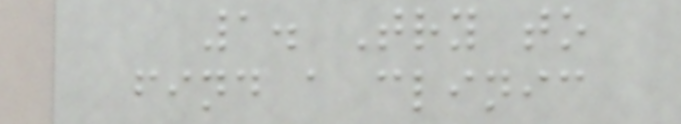1. Try to
find a clinic
